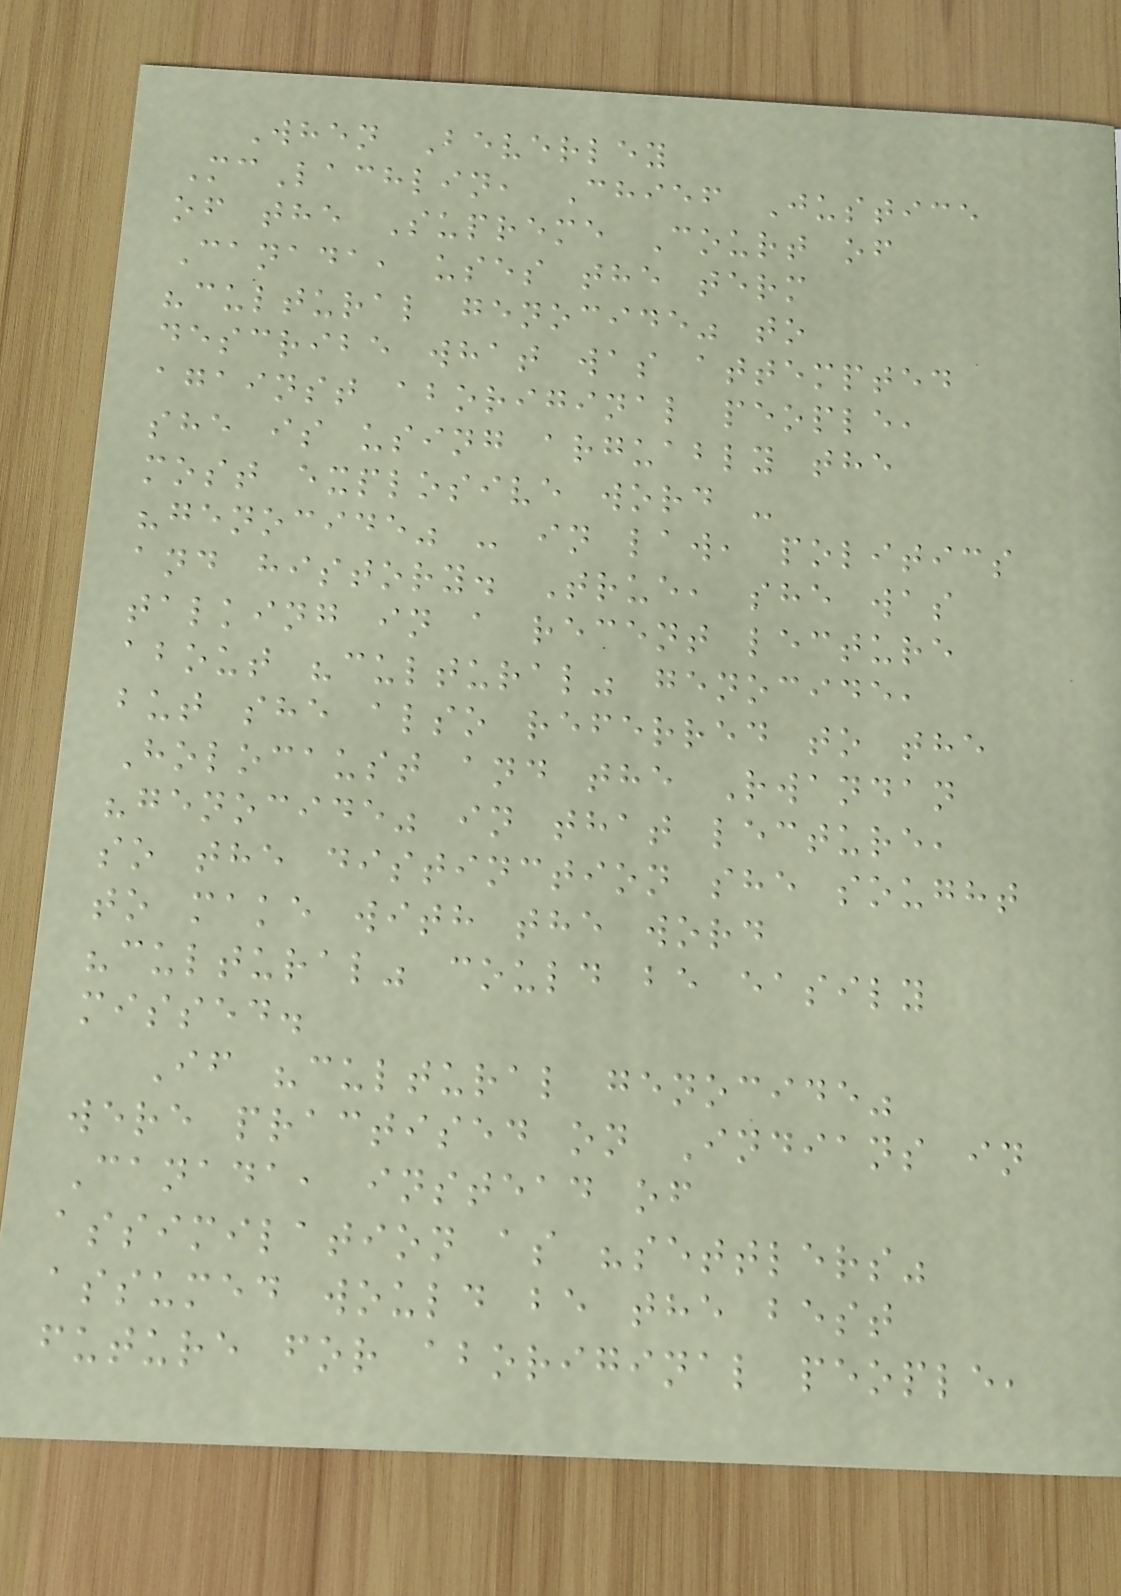When Beverley
McLachlin, Chief Justice
of the Supreme Court of
Canada, uses the term
"cultural genocide" to
describe what was attempted
against aboriginal people,
she is using arguably the
most explosive word -
"genocide" - in law, politics
and history. True, she was
talking in a recent lecture
about "cultural" genocide,
but she also referred to the
Holocaust and the Rwandan
"genocide" in that lecture,
so the distinction she sought
to make with the word
"cultural" could be easily
missed.
If "cultural genocide"
were practised on Indians in
Canada, instead of
assimilation as "settlers"
assumed would be the best
future for aboriginal people,
